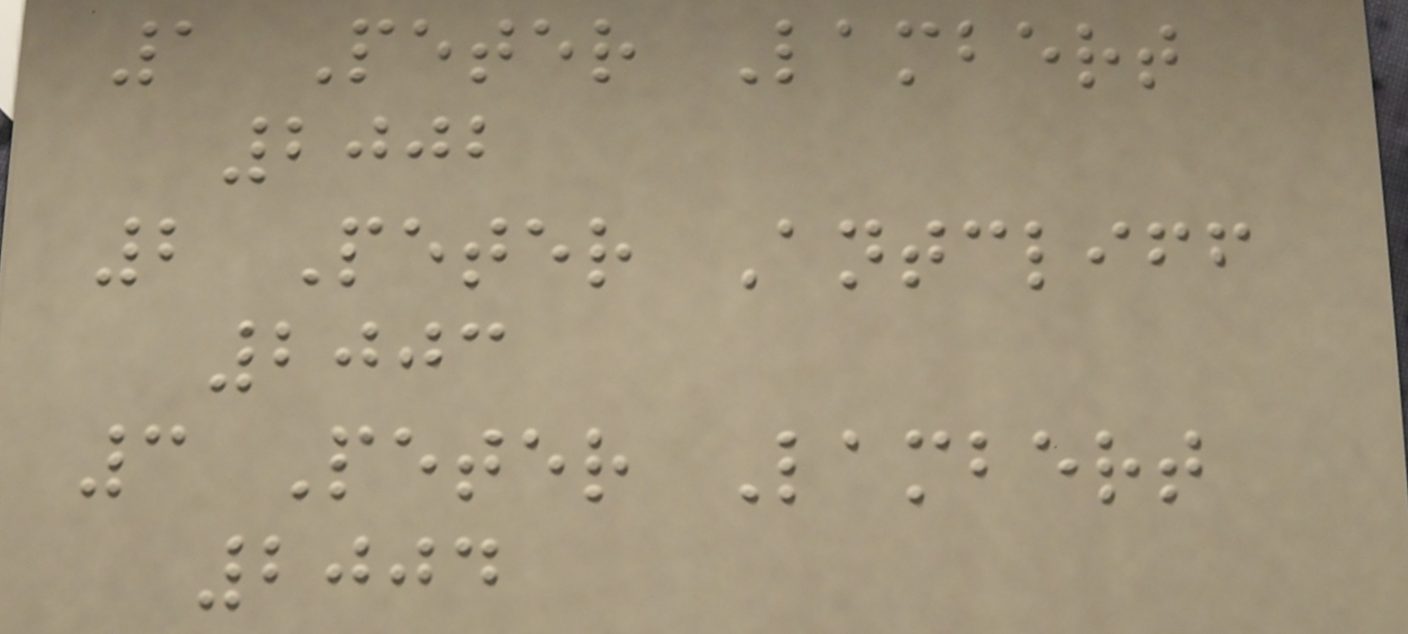1 Peter Lambert
2002
2 Peter Antcliff
2003
3 Peter Lambert
2004
